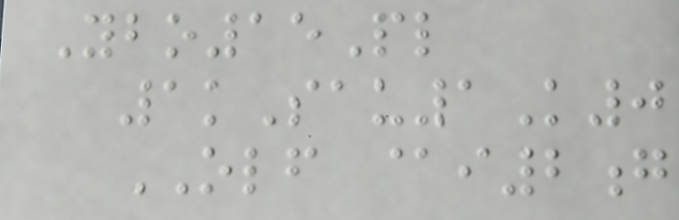Ybo15Pl
1kSau1K0
OLF @i2g
